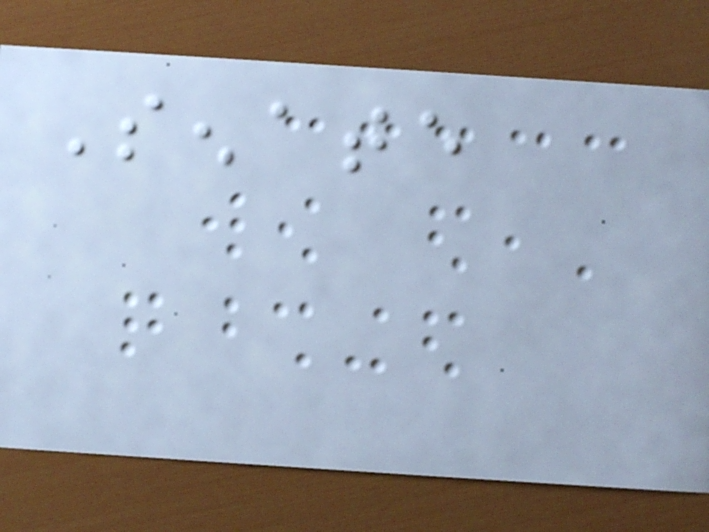Senate
